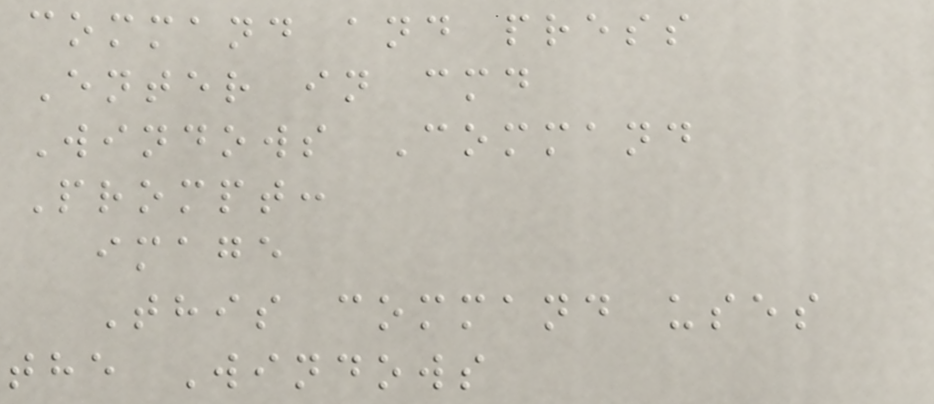command and press
Enter in cmd
Windows Command
Prompt:
image
This command uses
the Windows
